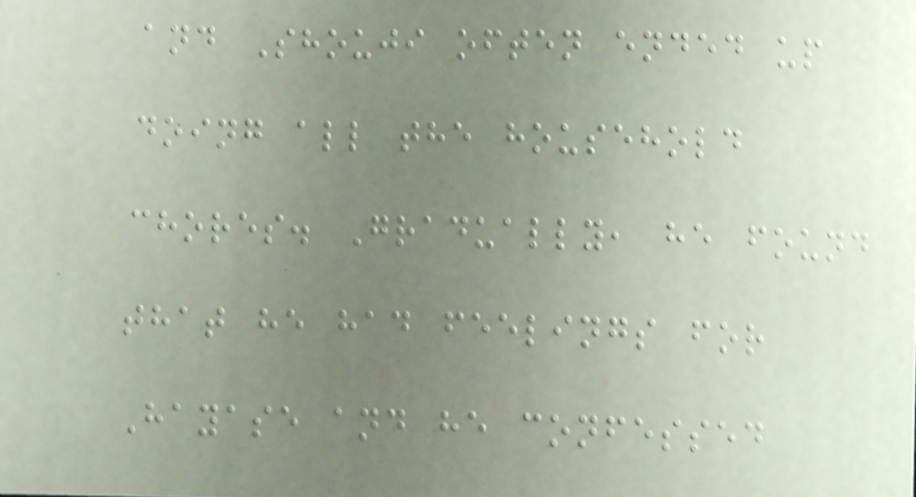and Shouji often ended up
doing all the household
chores. Gradually, he found
that he had feelings for
Hayase and he confessed
